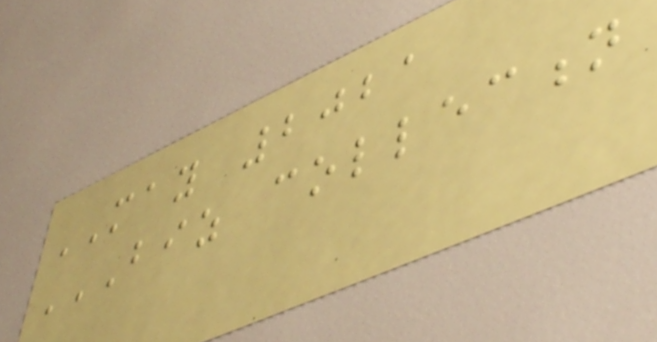MAY 2021
BIZ COLLECTION
